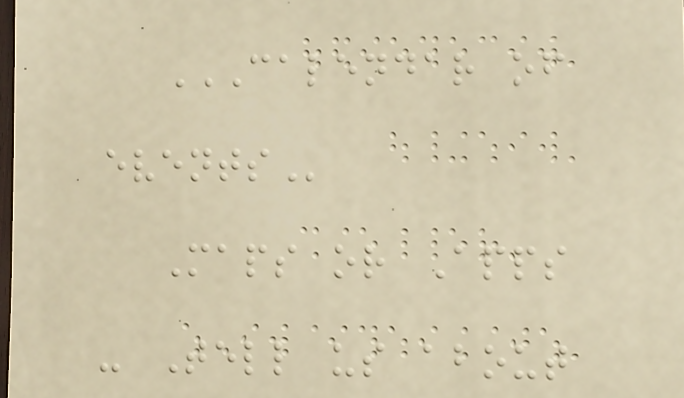CALENDAR OF
EVENTS
Maps or Apps
- Tell us about
